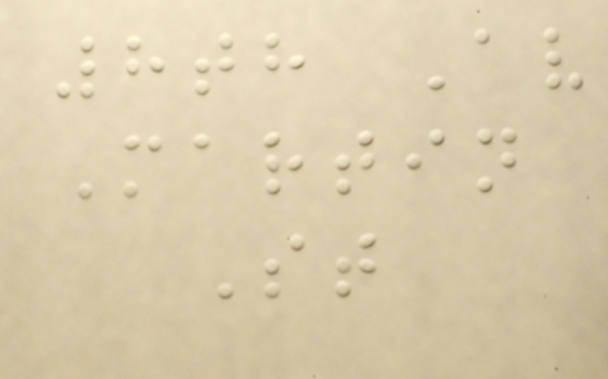8th Av
Martin
St
